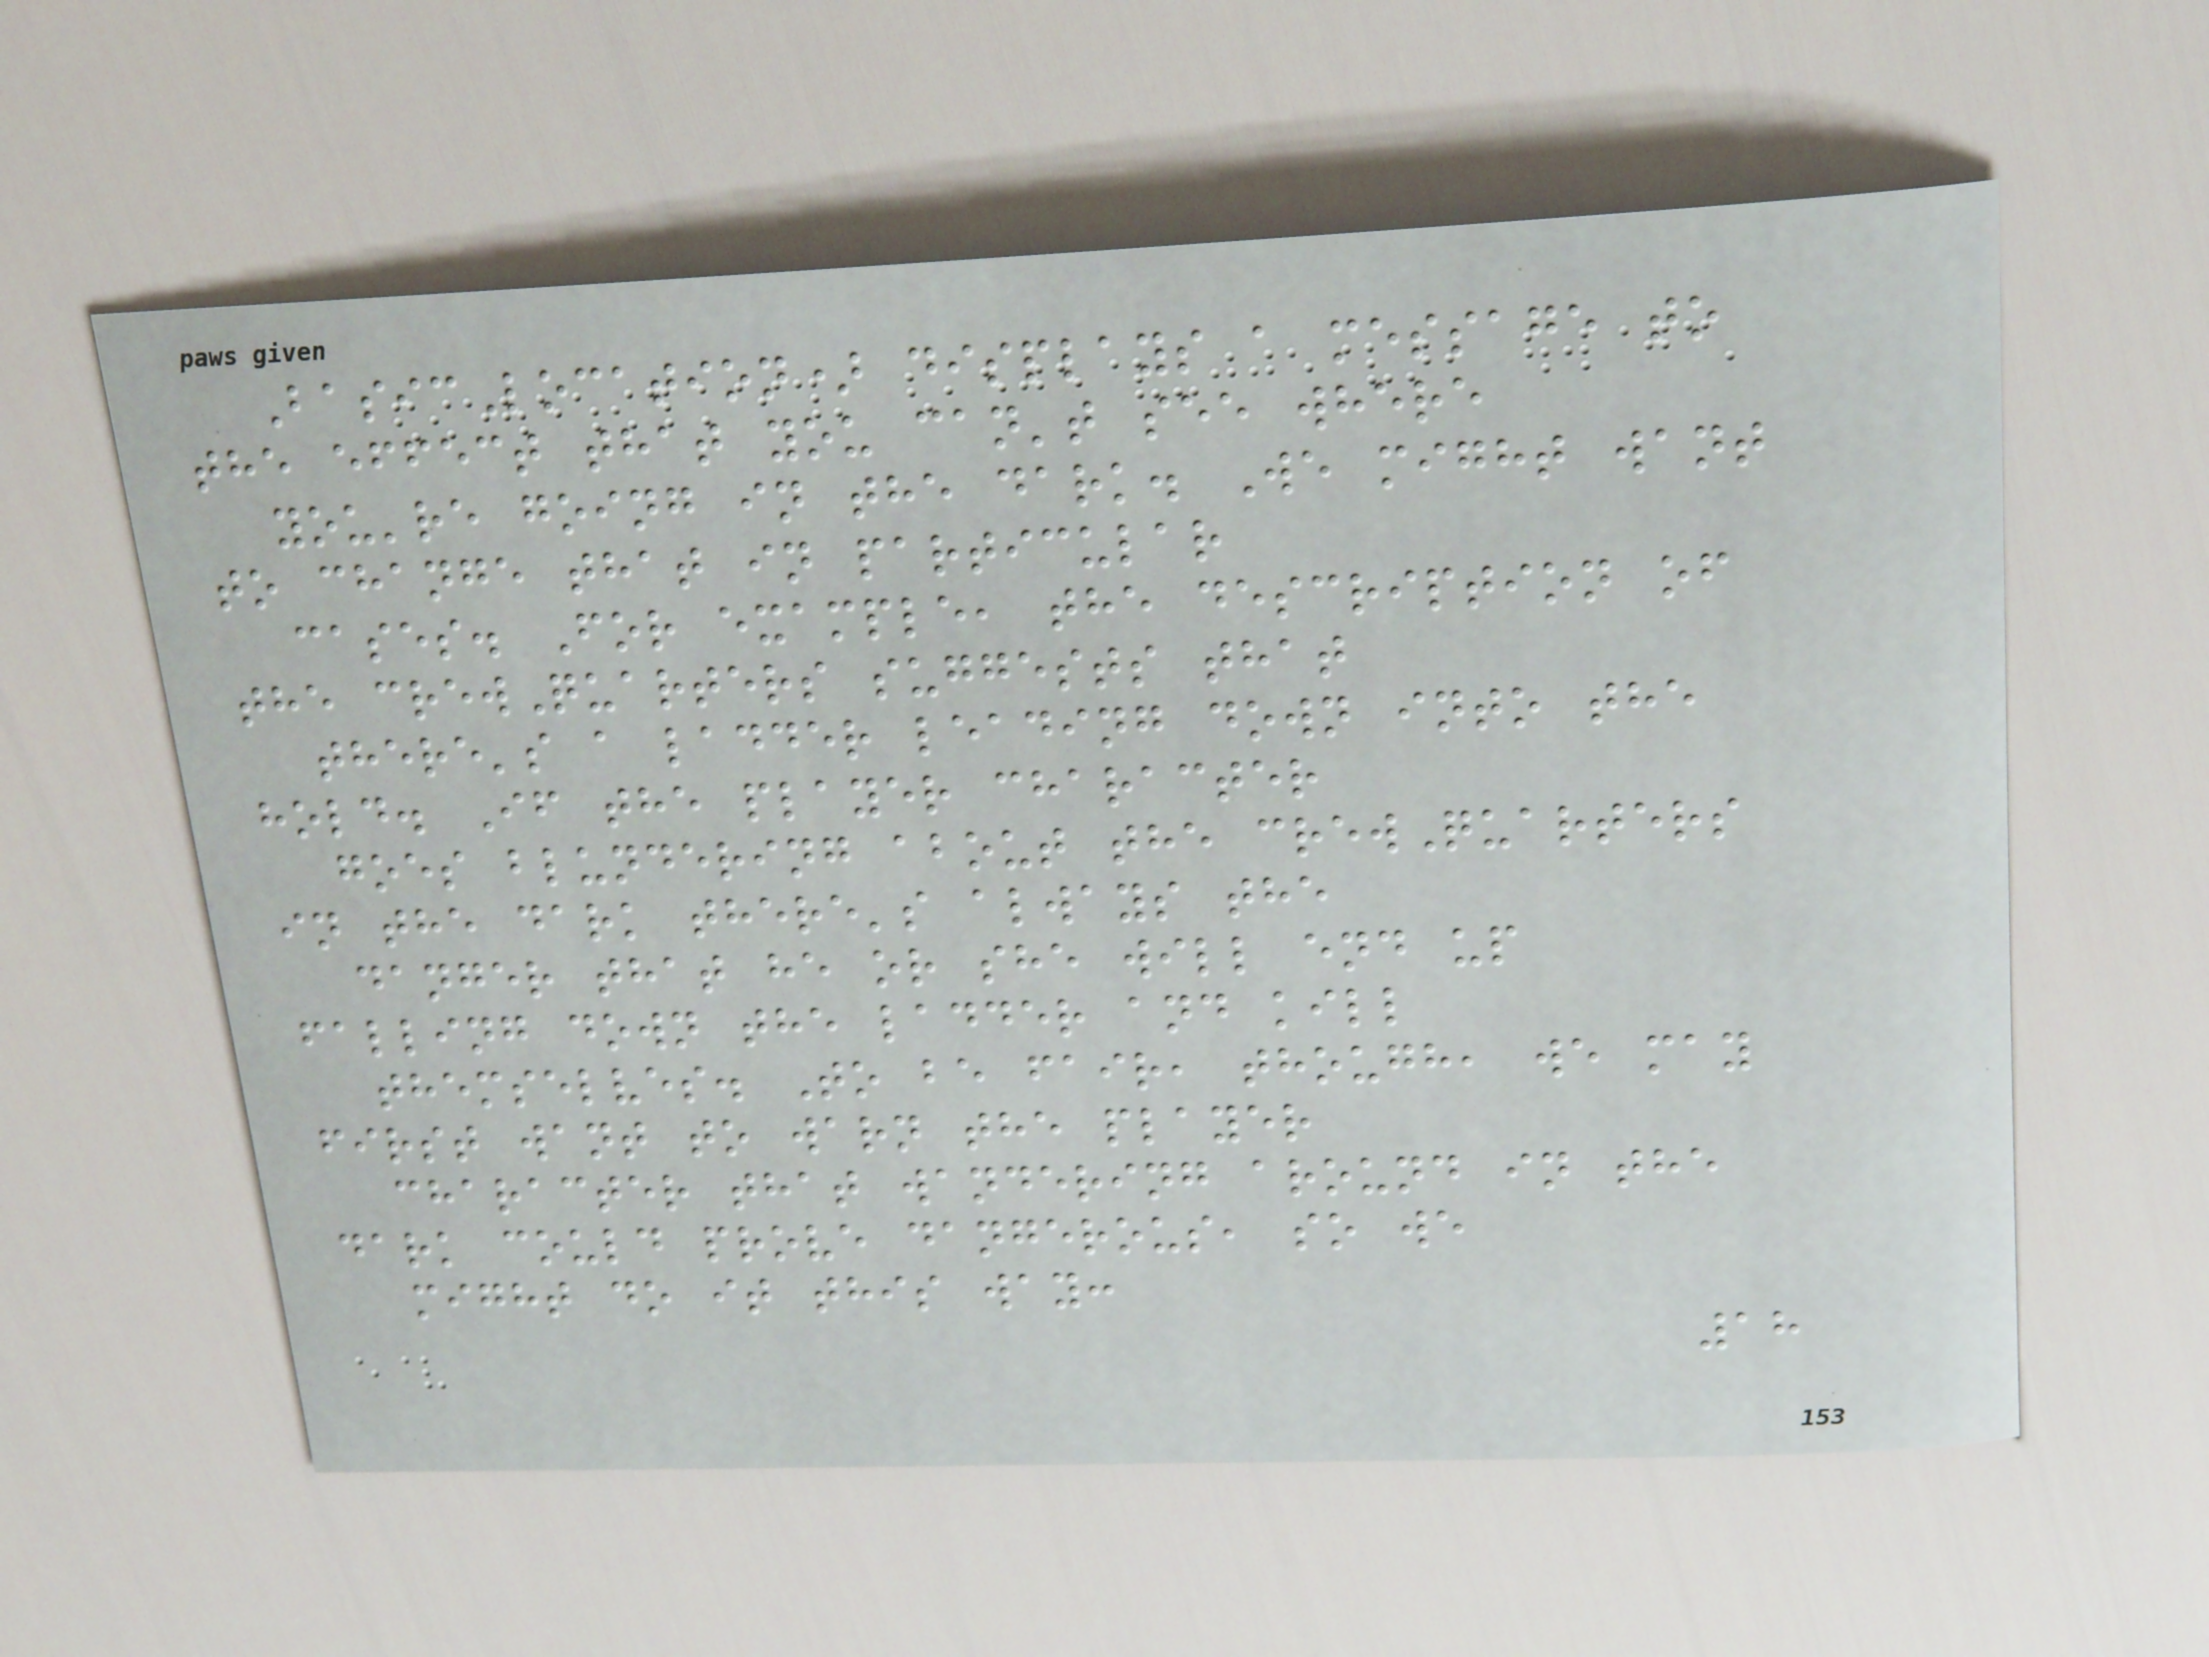BasicLocation) displays a message to
the effect that you can't see where
you're going in the dark. We might want
to change that in particular
cases. For example, the description of
the crewQuarters suggests that
there's a ladder leading down into the
hold. If the player character
goes blundering about the crewQuarters
in the dark there's always the
danger that he or she will end up
falling down the ladder and kill
themselves. To be fair, though, we may
first want to warn the player
character that wandering around in the
dark could prove dangerous, so we
might do it this way:
18
